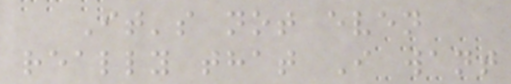It's not even
really that I want
